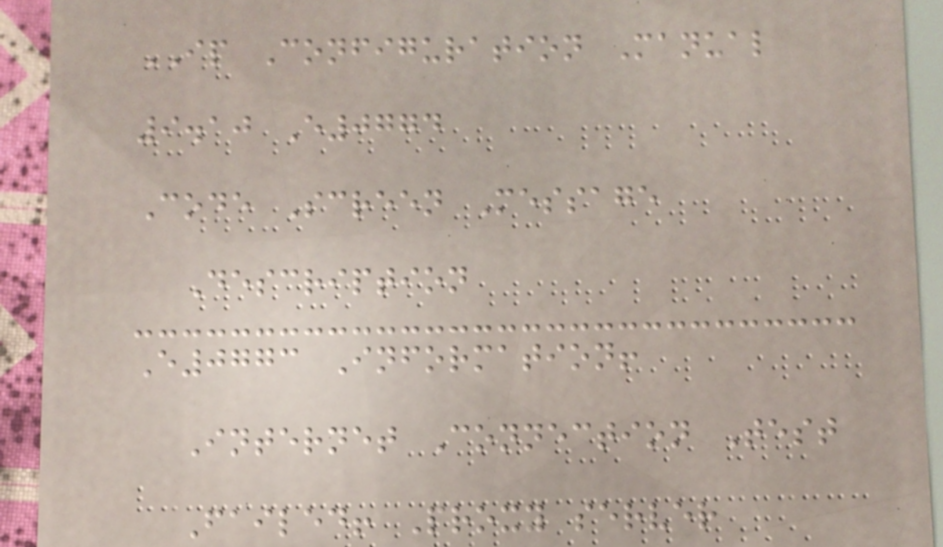IP Configuration Manual
9.10 E0774
Code Screen Message
Description
E0773 Information!
Internet Connection Test
Failed! Proxy server
